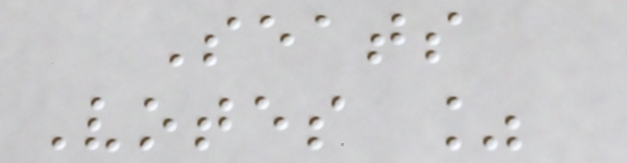Seats
Votes %
